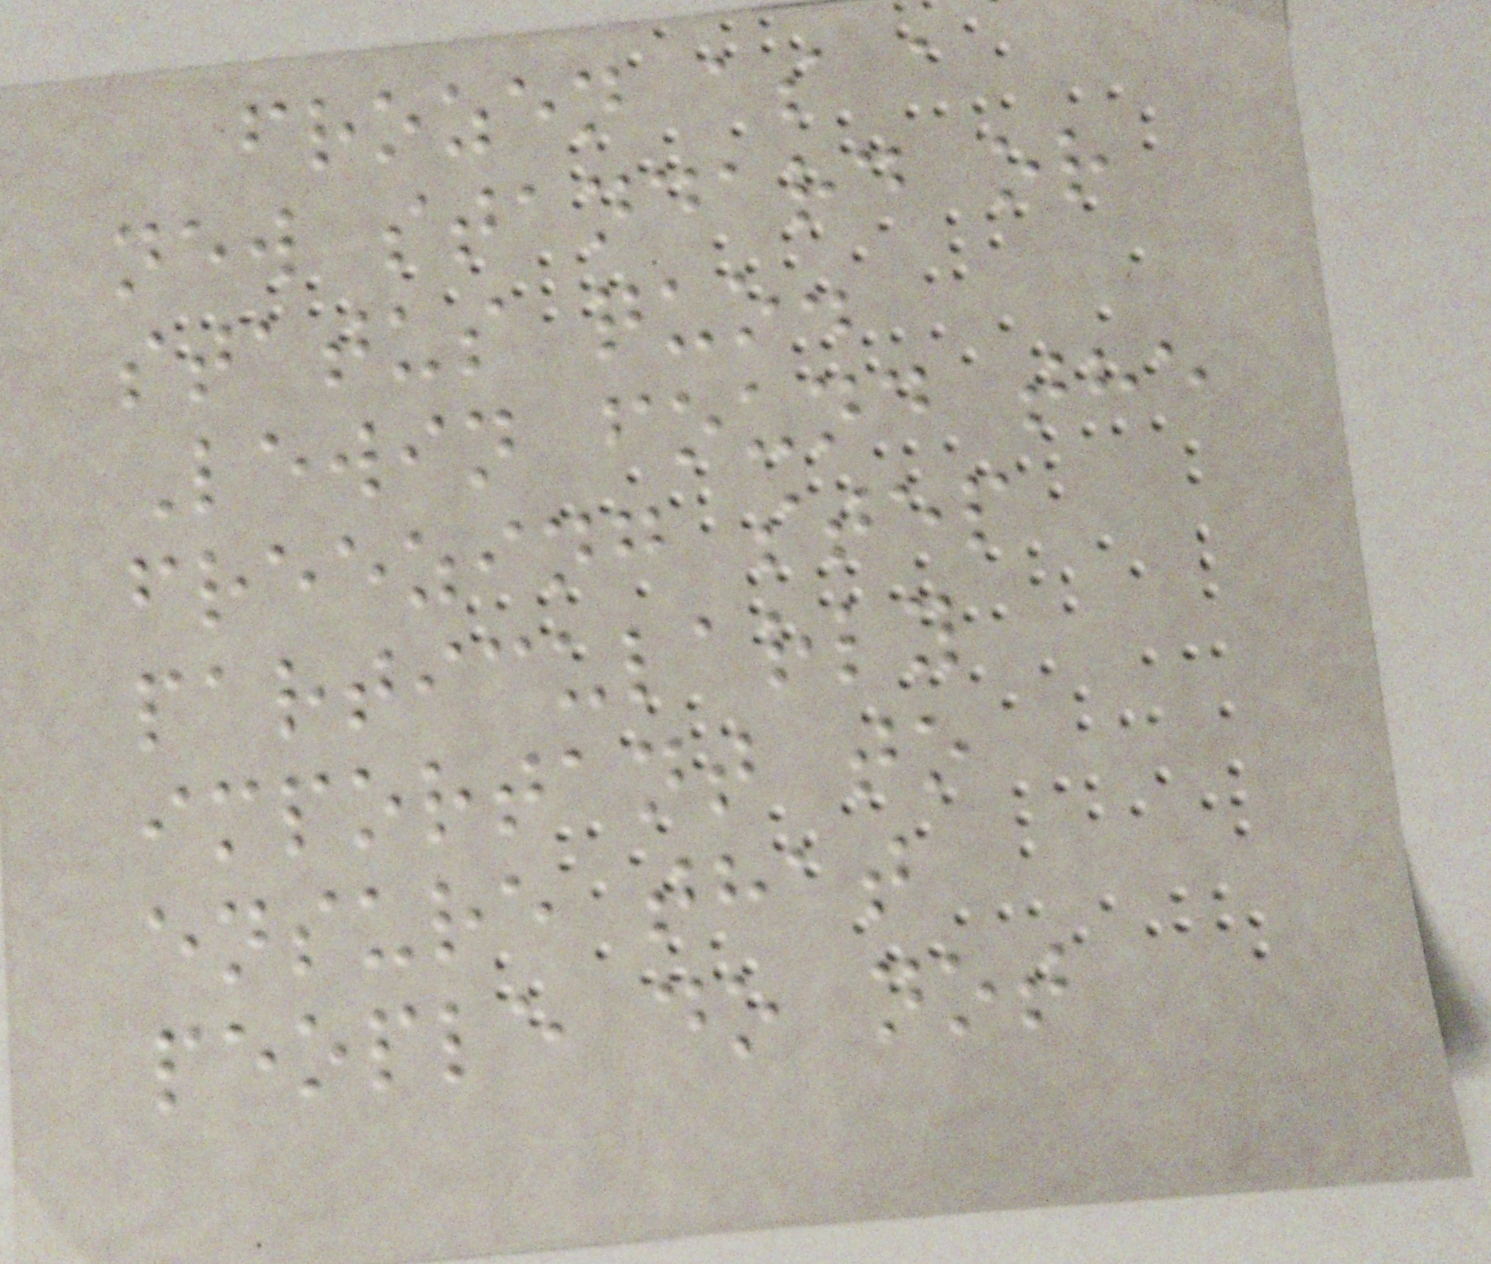frozen as a
new standard or
status quo.
Lewin found the
freezing step
particularly
important to
ensure that
people do not
